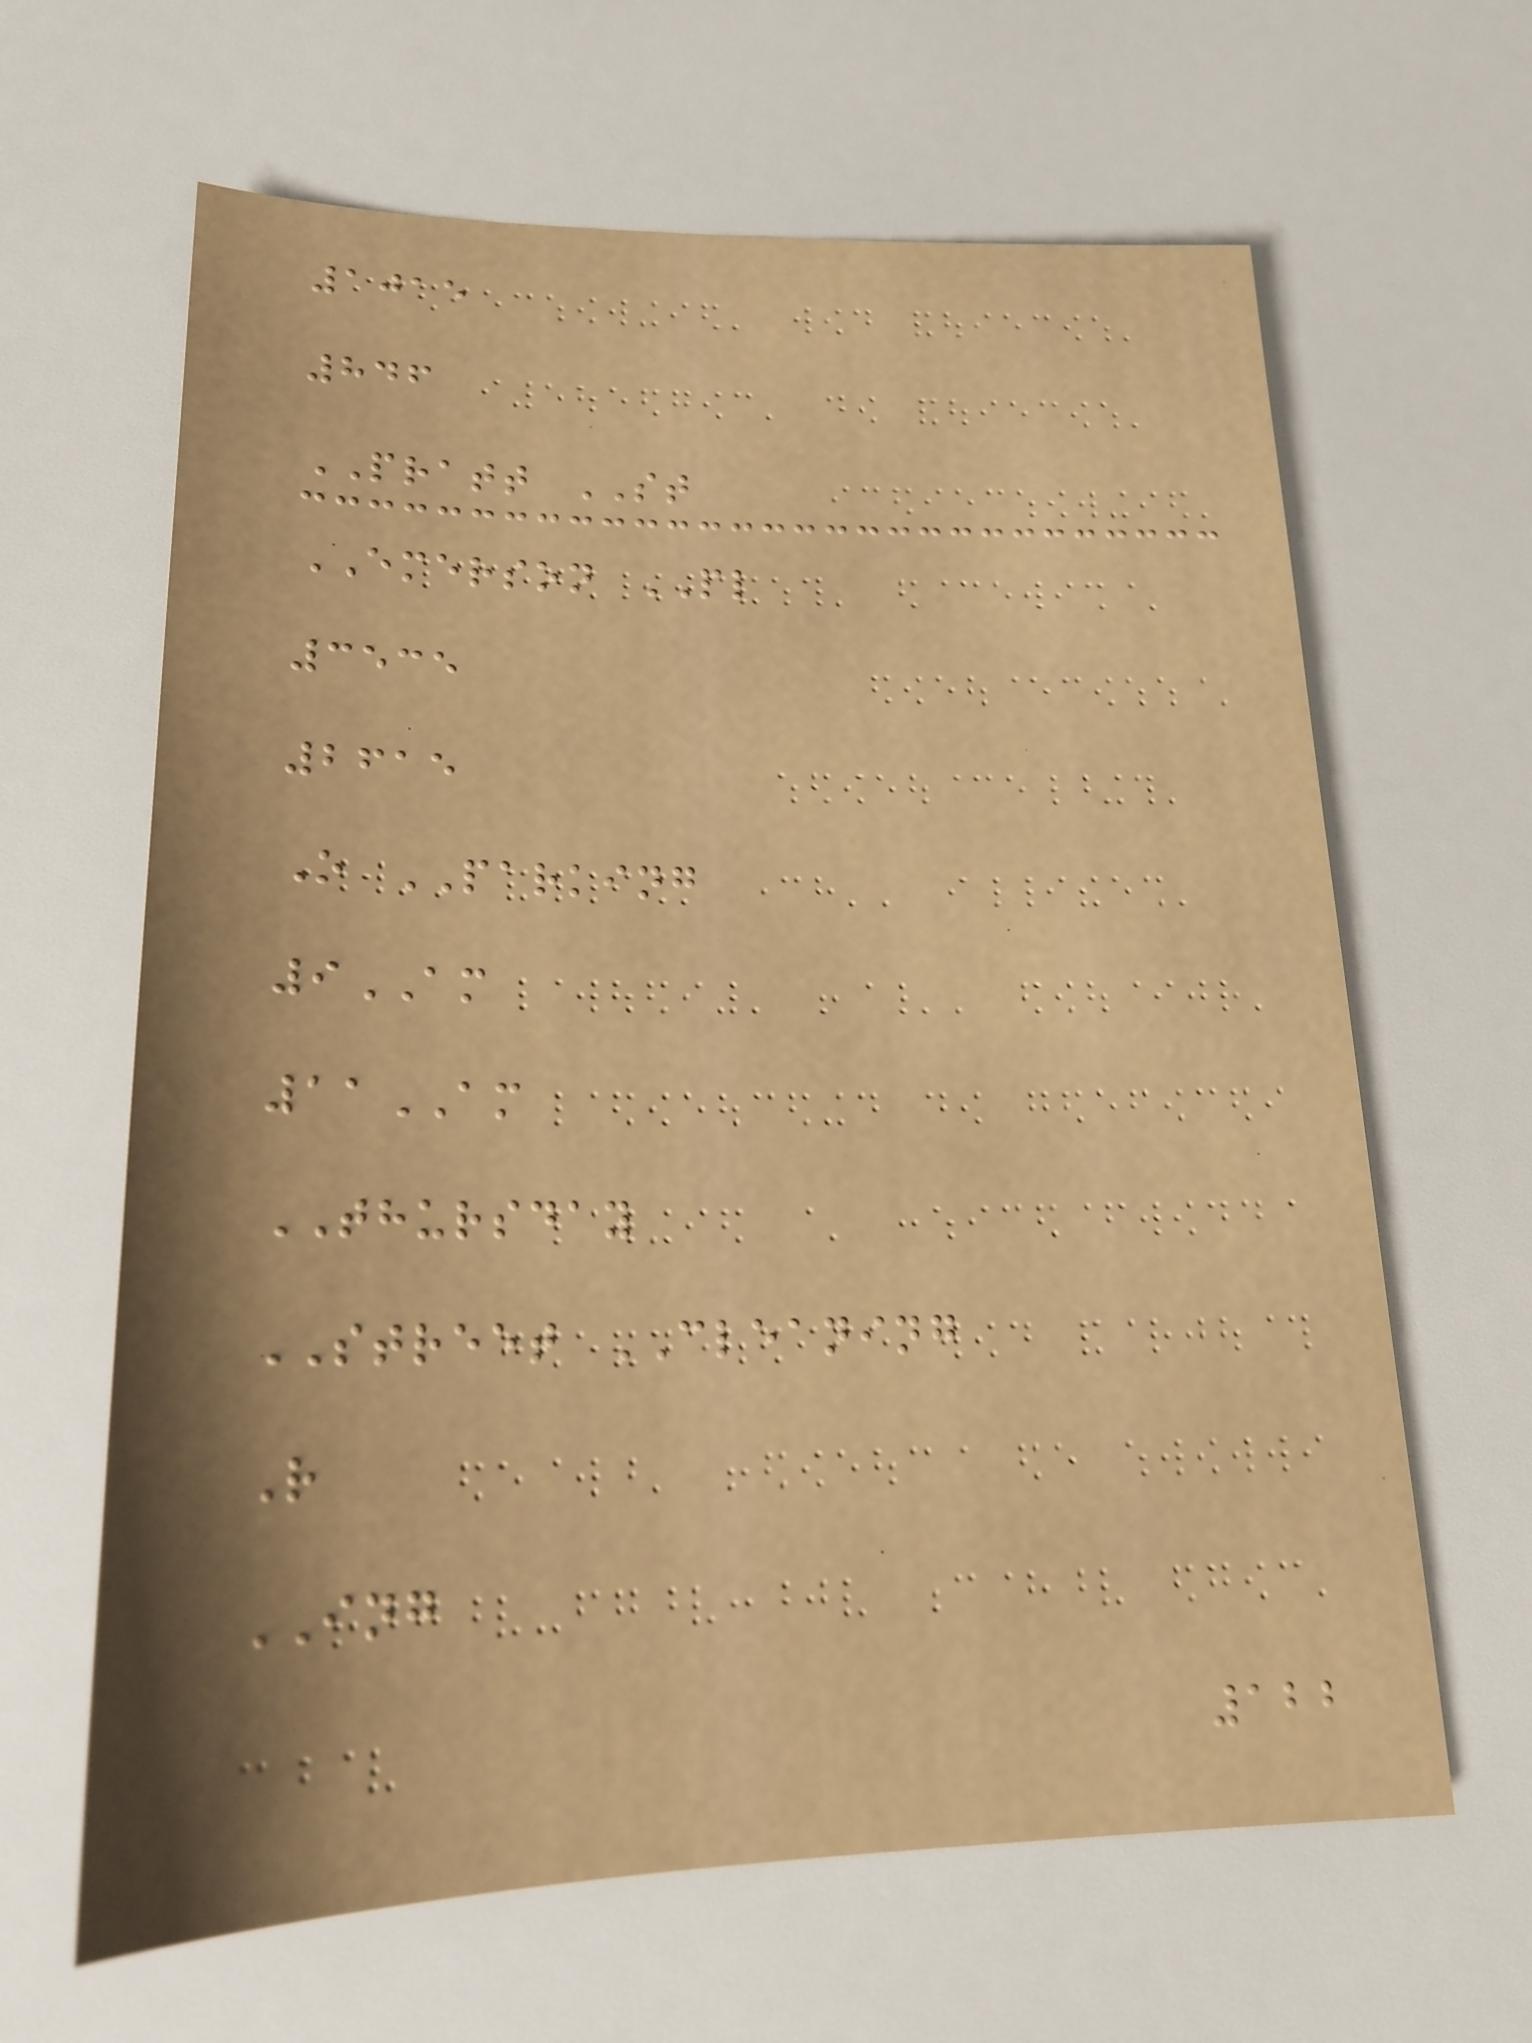1015
846
PRATT ST
EMERSON PL
3535
2615
O PARKING
9AM
11AM
THURSDAY
STREET CLEANING
R
ING
122
